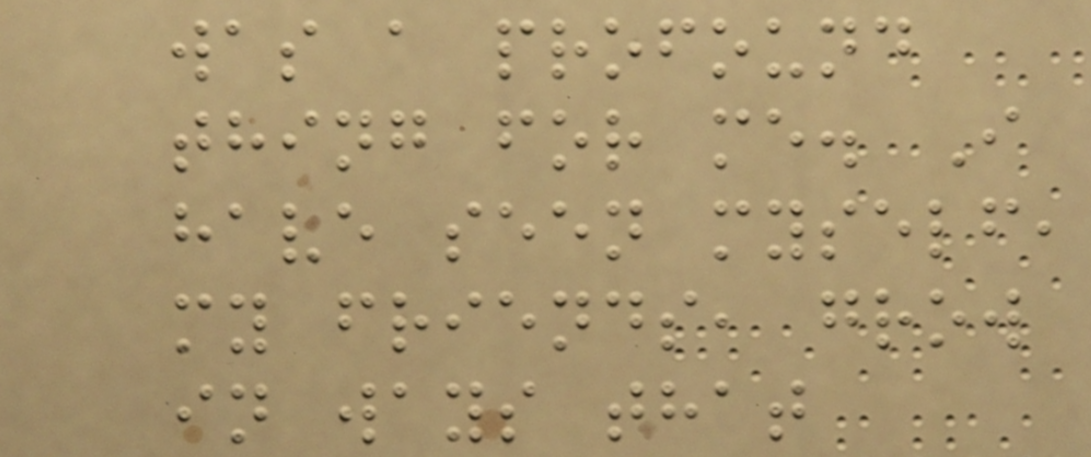was a profound
thing for me. I
have seen myself,
my friends, grow
in ways that
